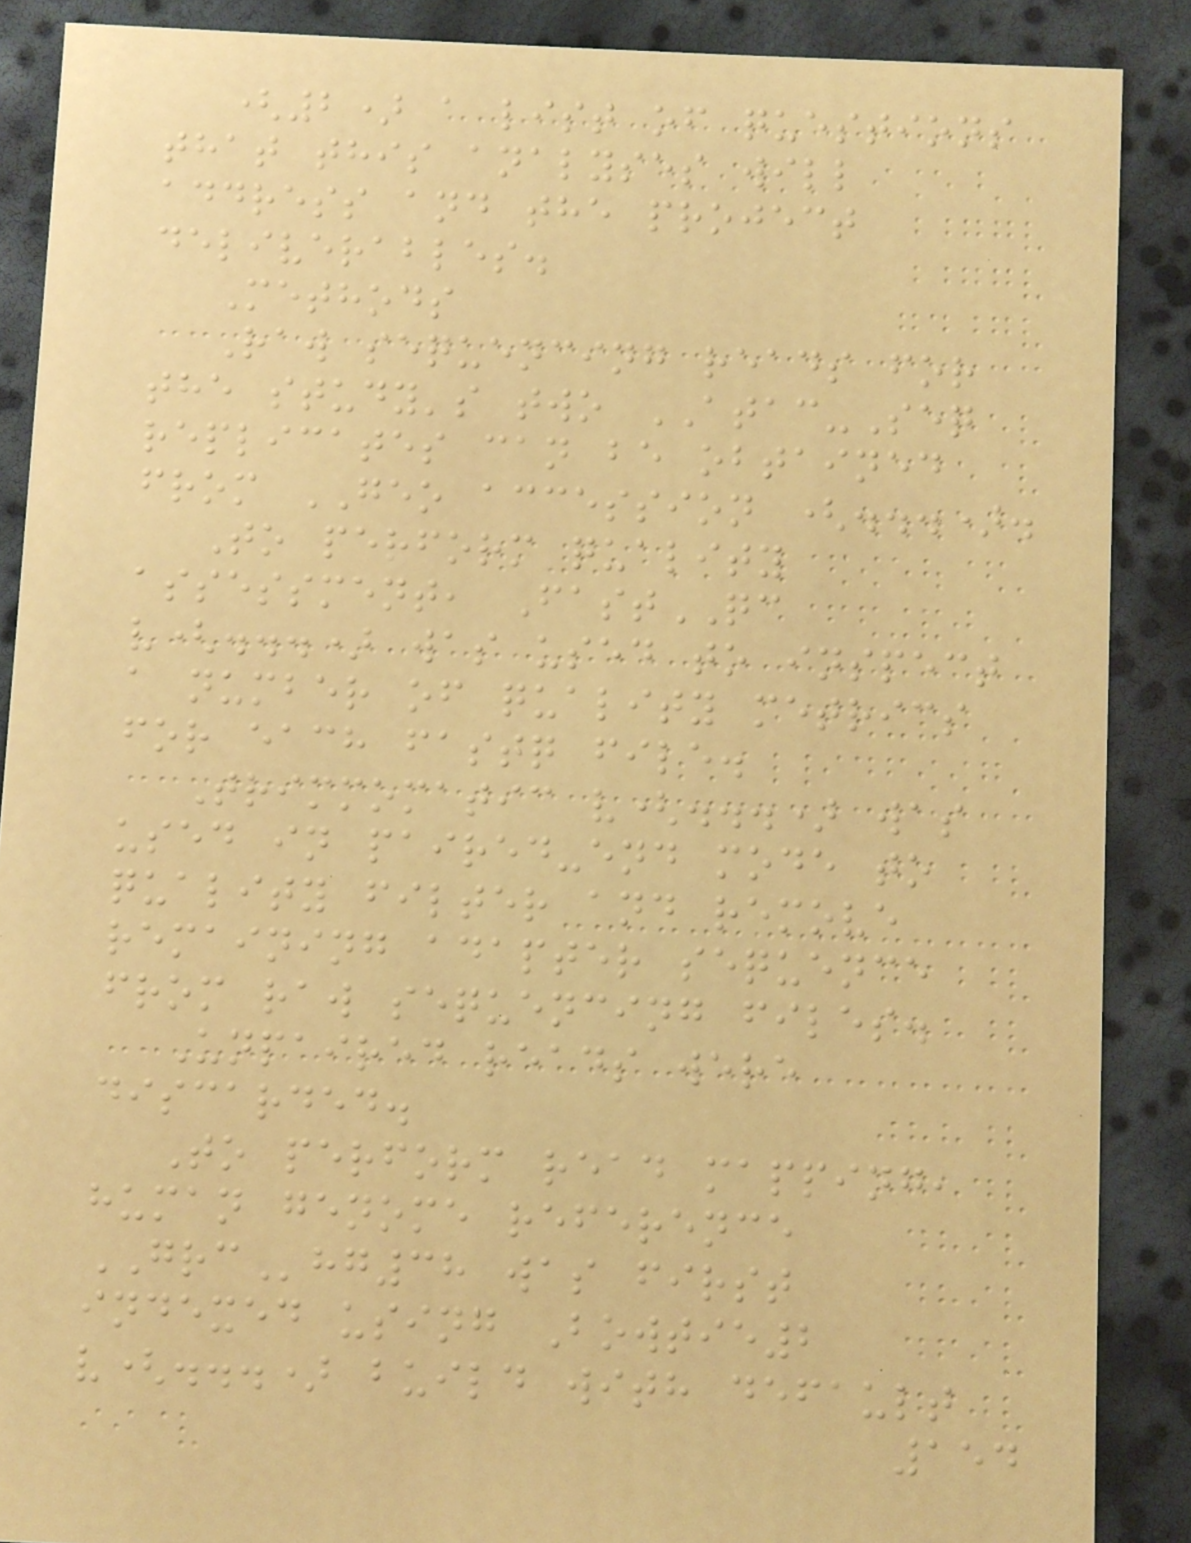(2) a list of questions
that this analyses will
address and the project
deliverables.
Methods
Raw sequencing reads for
the study's two ATAC-Seq
replicates can be obtained
from GEO accession (...).
To perform quality
assessment, FastQC
v(...) was used to inspect
a number of quality metrics
for each fastq file.
Trimmomatic v(...) was
used in paired-end mode to
quality filter and remove
remaining adapter sequence
from raw sequencing files.
Unpaired reads were
discarded.
To perform read mapping,
human genome reference
GRChg38 was first
indexed using Bowtie2
v(...) build with default
154
